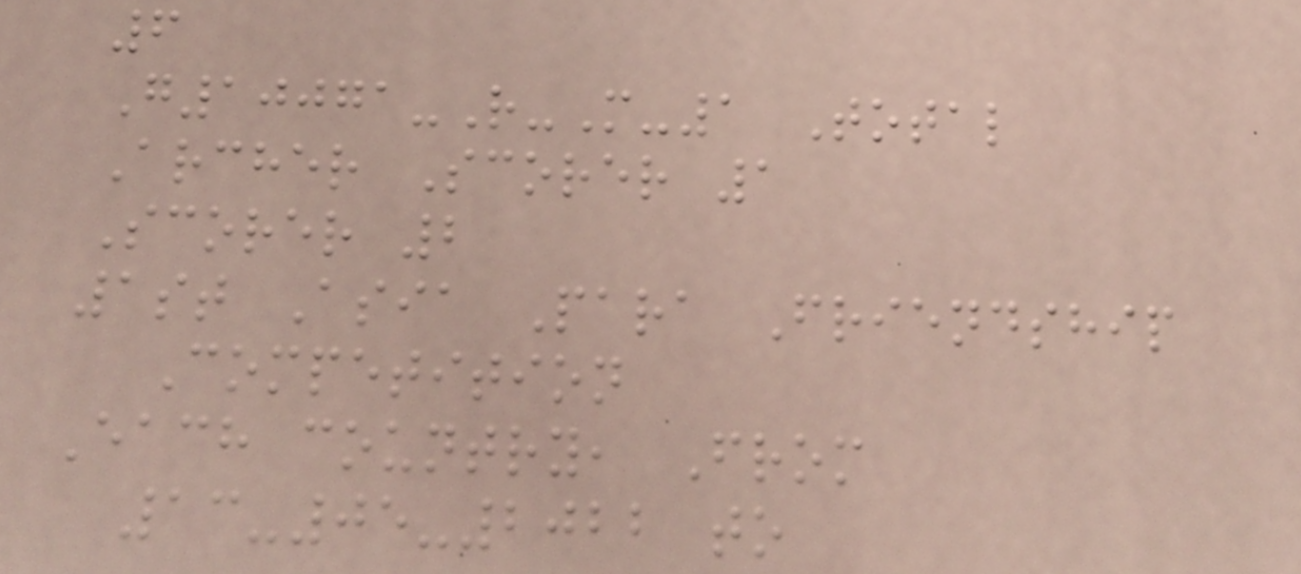6
G10071-R-M-1 Total
Archer Scorer 1
Scorer 2
1st Asia Para Friendship
Competition
Each country, From
13-05-2022 to
